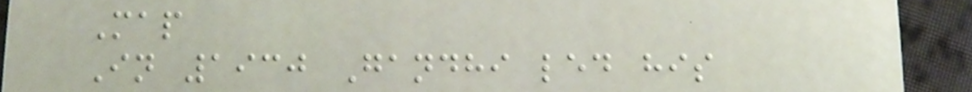Map
In 1930 Gandhi led his
